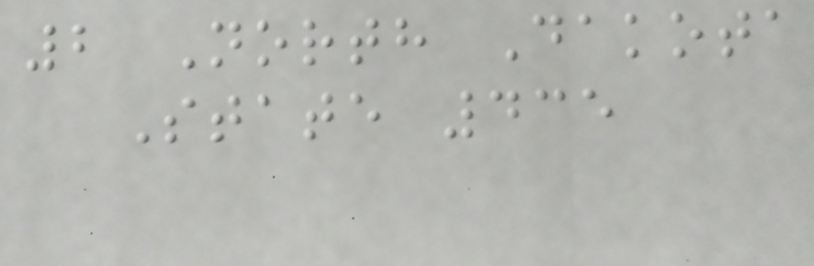2 North Dakota
State 435
